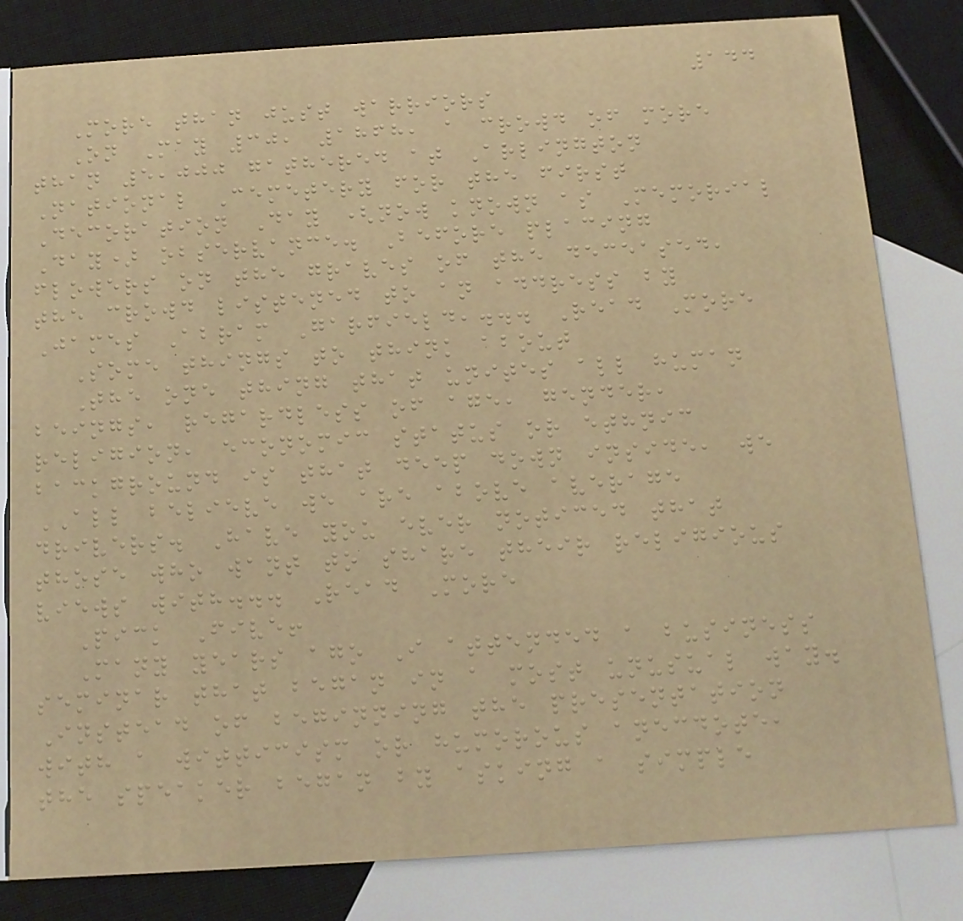144
More than just warriors
On May 30, 1868, a crowd of more
than 5,000 gathered at Arlington
National Cemetery for the first
Decoration Day (now known as Memorial
Day) observance. Before placing
flowers on the graves of the deceased,
the crowd listened to an address by
James Abram Garfield,... Read More
Some things to think about
The one thing that unites all human
beings, regardless of age, gender,
religion, economic status or ethnic
background is that deep down inside, we
ALL believe we are above average
drivers. Have you ever noticed that
those who want to share their religious
views with... Read More
Pick Five!
Many years ago I attended a business
seminar that began in a most unusual way.
Instead of beginning the presentation
with a witticism or humorous anecdote,
the speaker began by asking a simple
